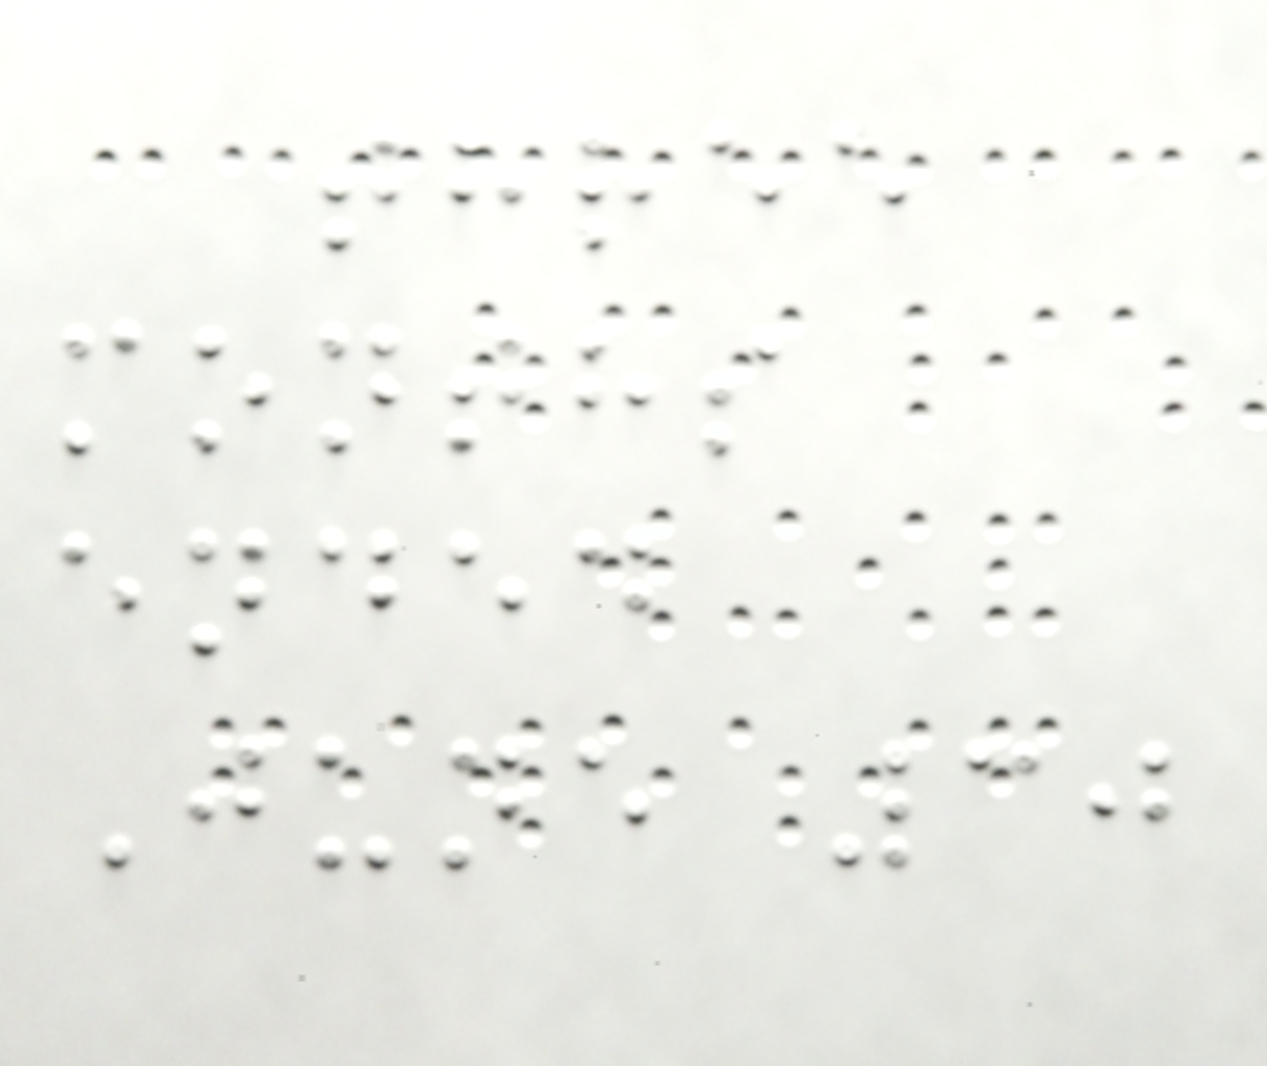three
months
ended
June 30
